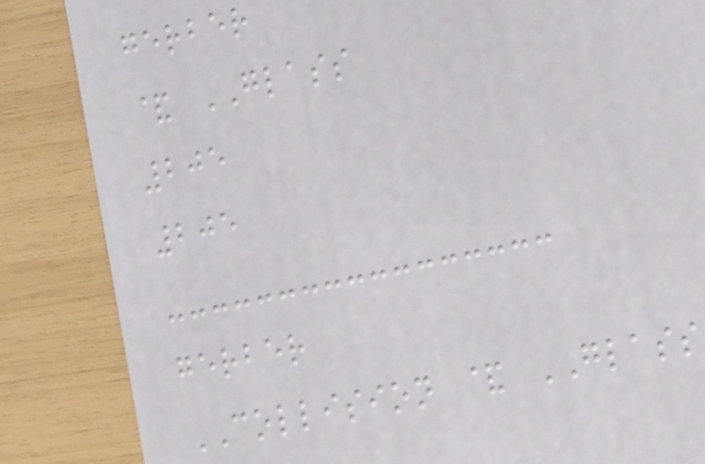gerber
& GLASS
205
205
gerber
COLLISION & GLASS
